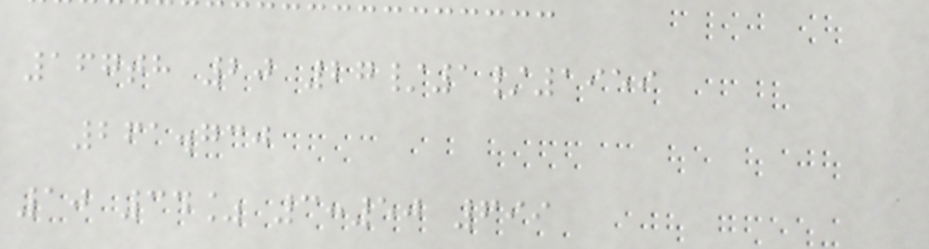167th 20 27/1/1959
261.730
10 34% 3:50 699
